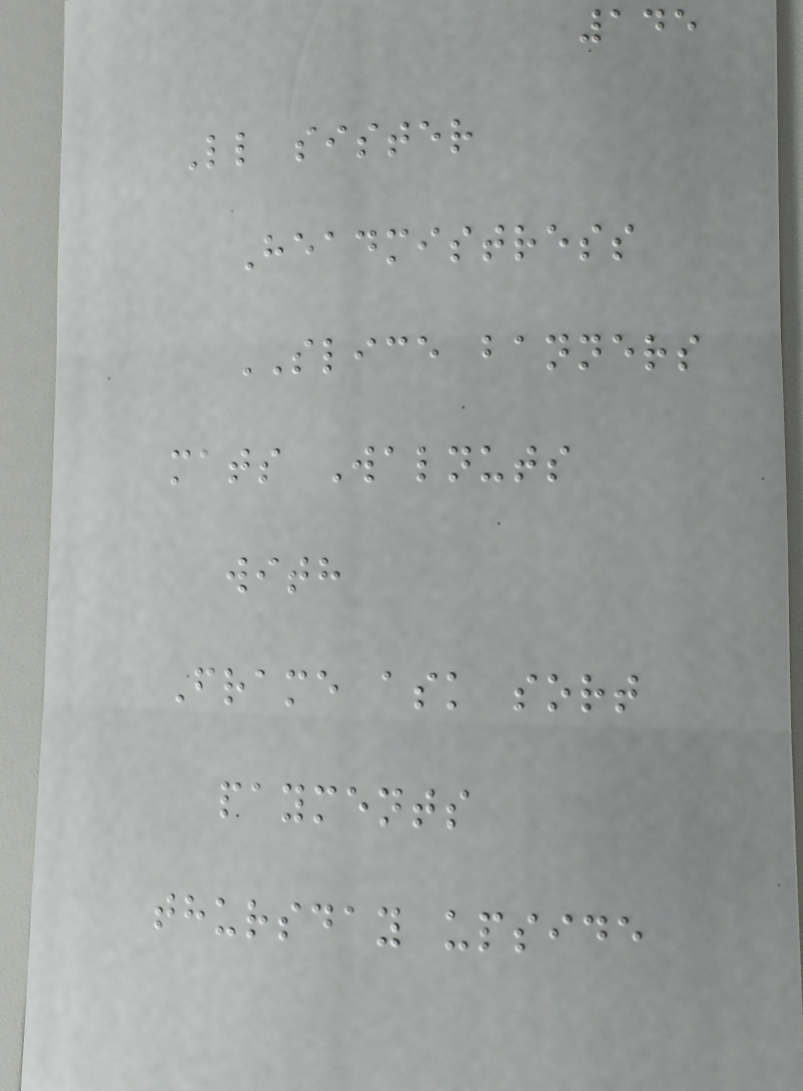145
Ll sister
Headmistress
SLICE banners
mats Walnuts
with
Frame ask sort
payments
thursday upside
